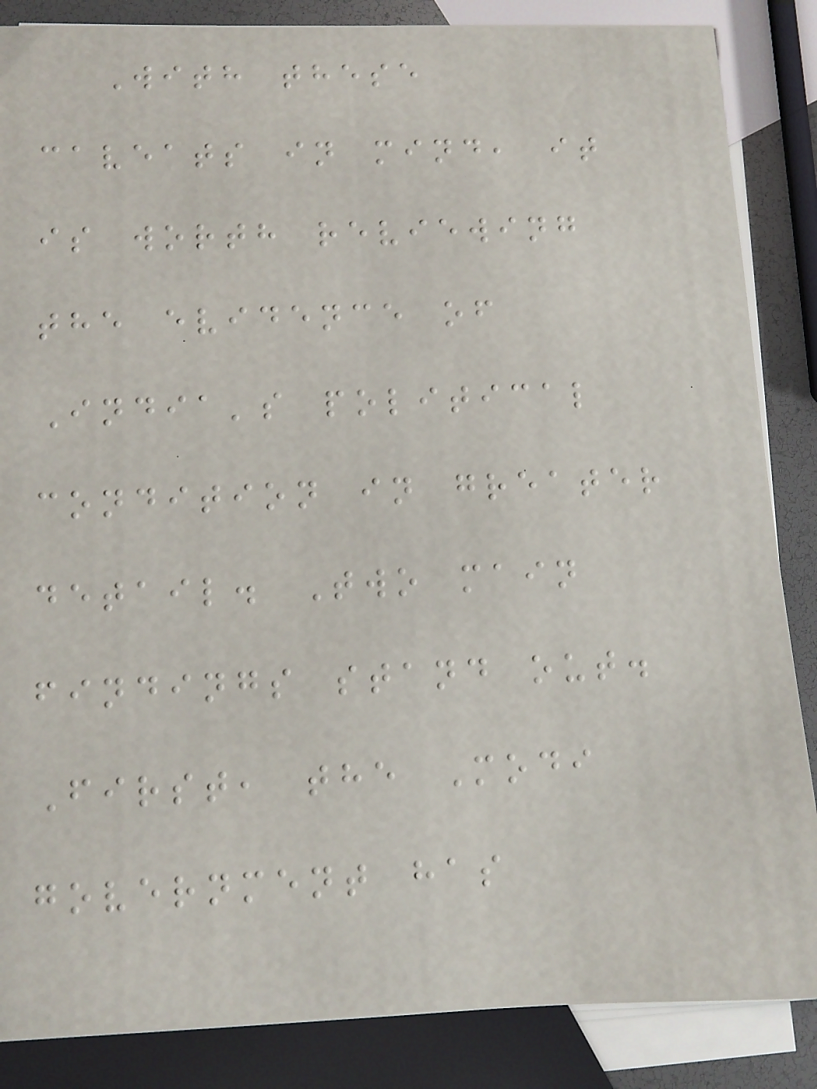With these
caveats in mind, it
is worth reviewing
the evidence of
India's political
condition in greater
detail. Two main
findings stand out.
First, the Modi
government has
